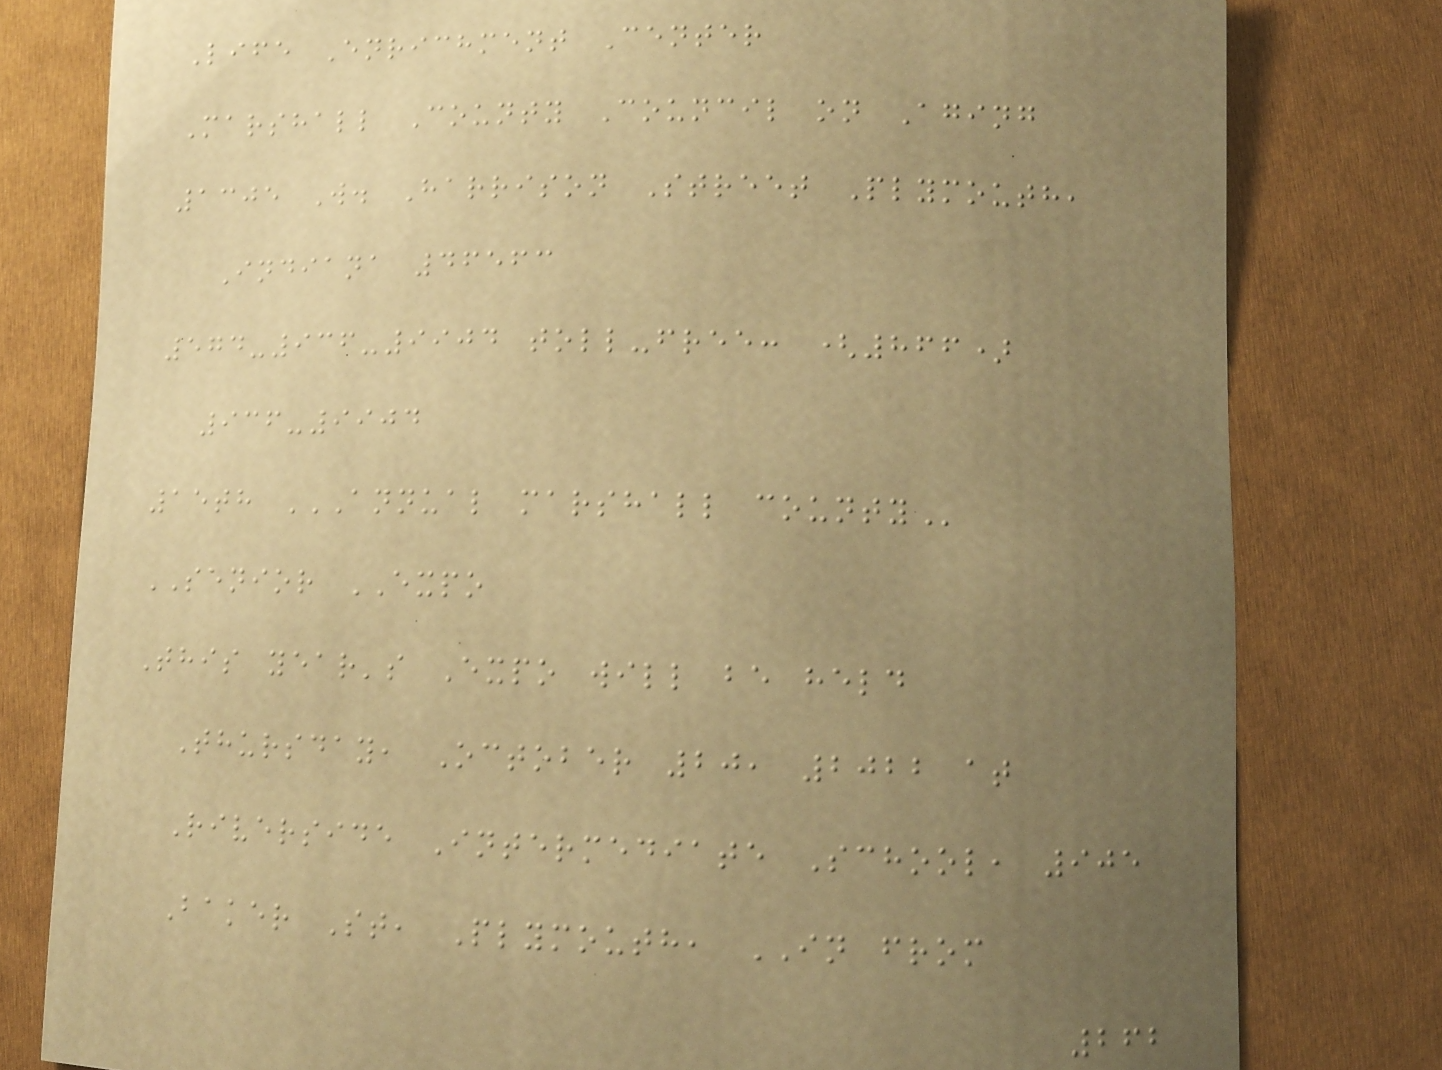Life Enrichment Center
Marshall County Council on Aging
1305 W. Harrison Street Plymouth,
Indiana 46563
574-936-9904 toll-free: (866)
936-9904
15th ANNUAL MARSHALL COUNTY
SENIOR EXPO
This year's Expo will be held
Thursday, October 20, 2022 at
Riverside Intermediate School, 905
Baker St, Plymouth, IN from
262
